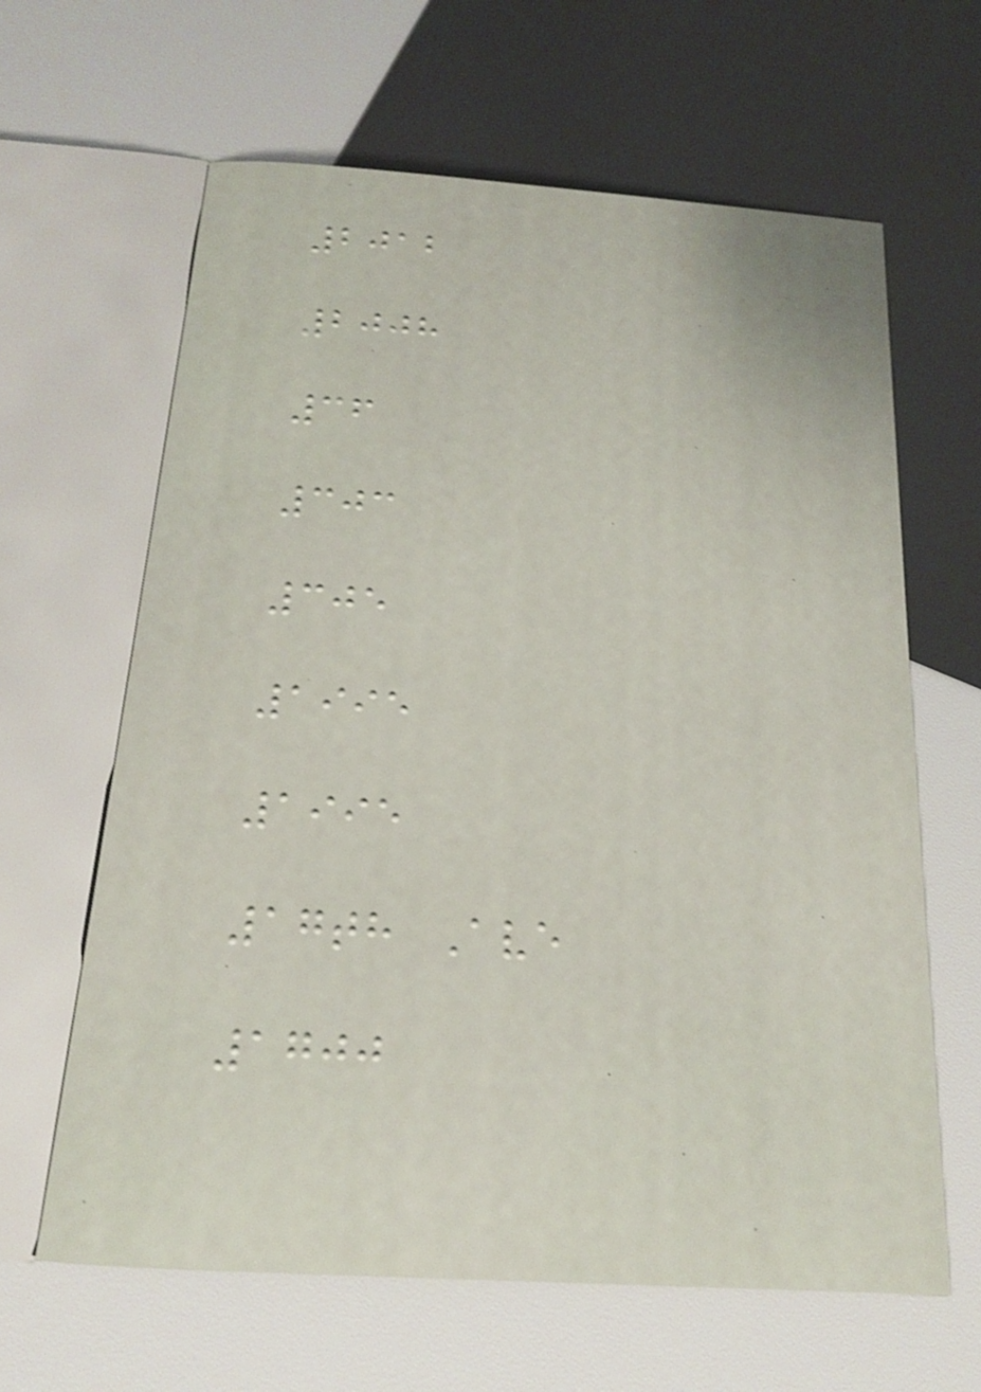2012
2008
36
303
305
1995
1995
17th Ave
1700
